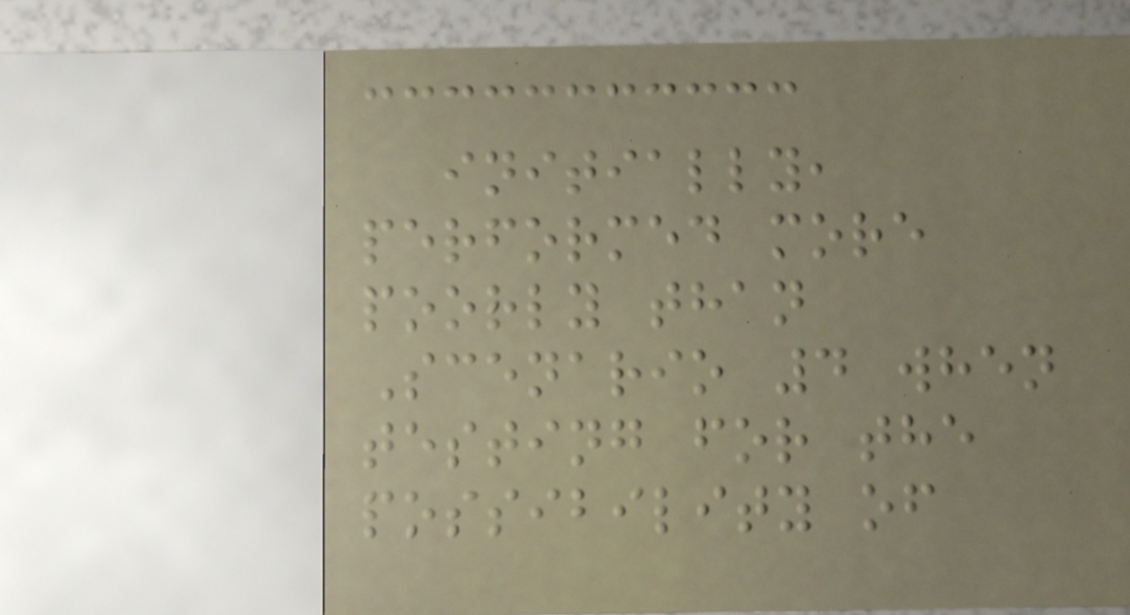initially,
performed more
poorly than
Scenario 4 when
testing for the
possibility of
